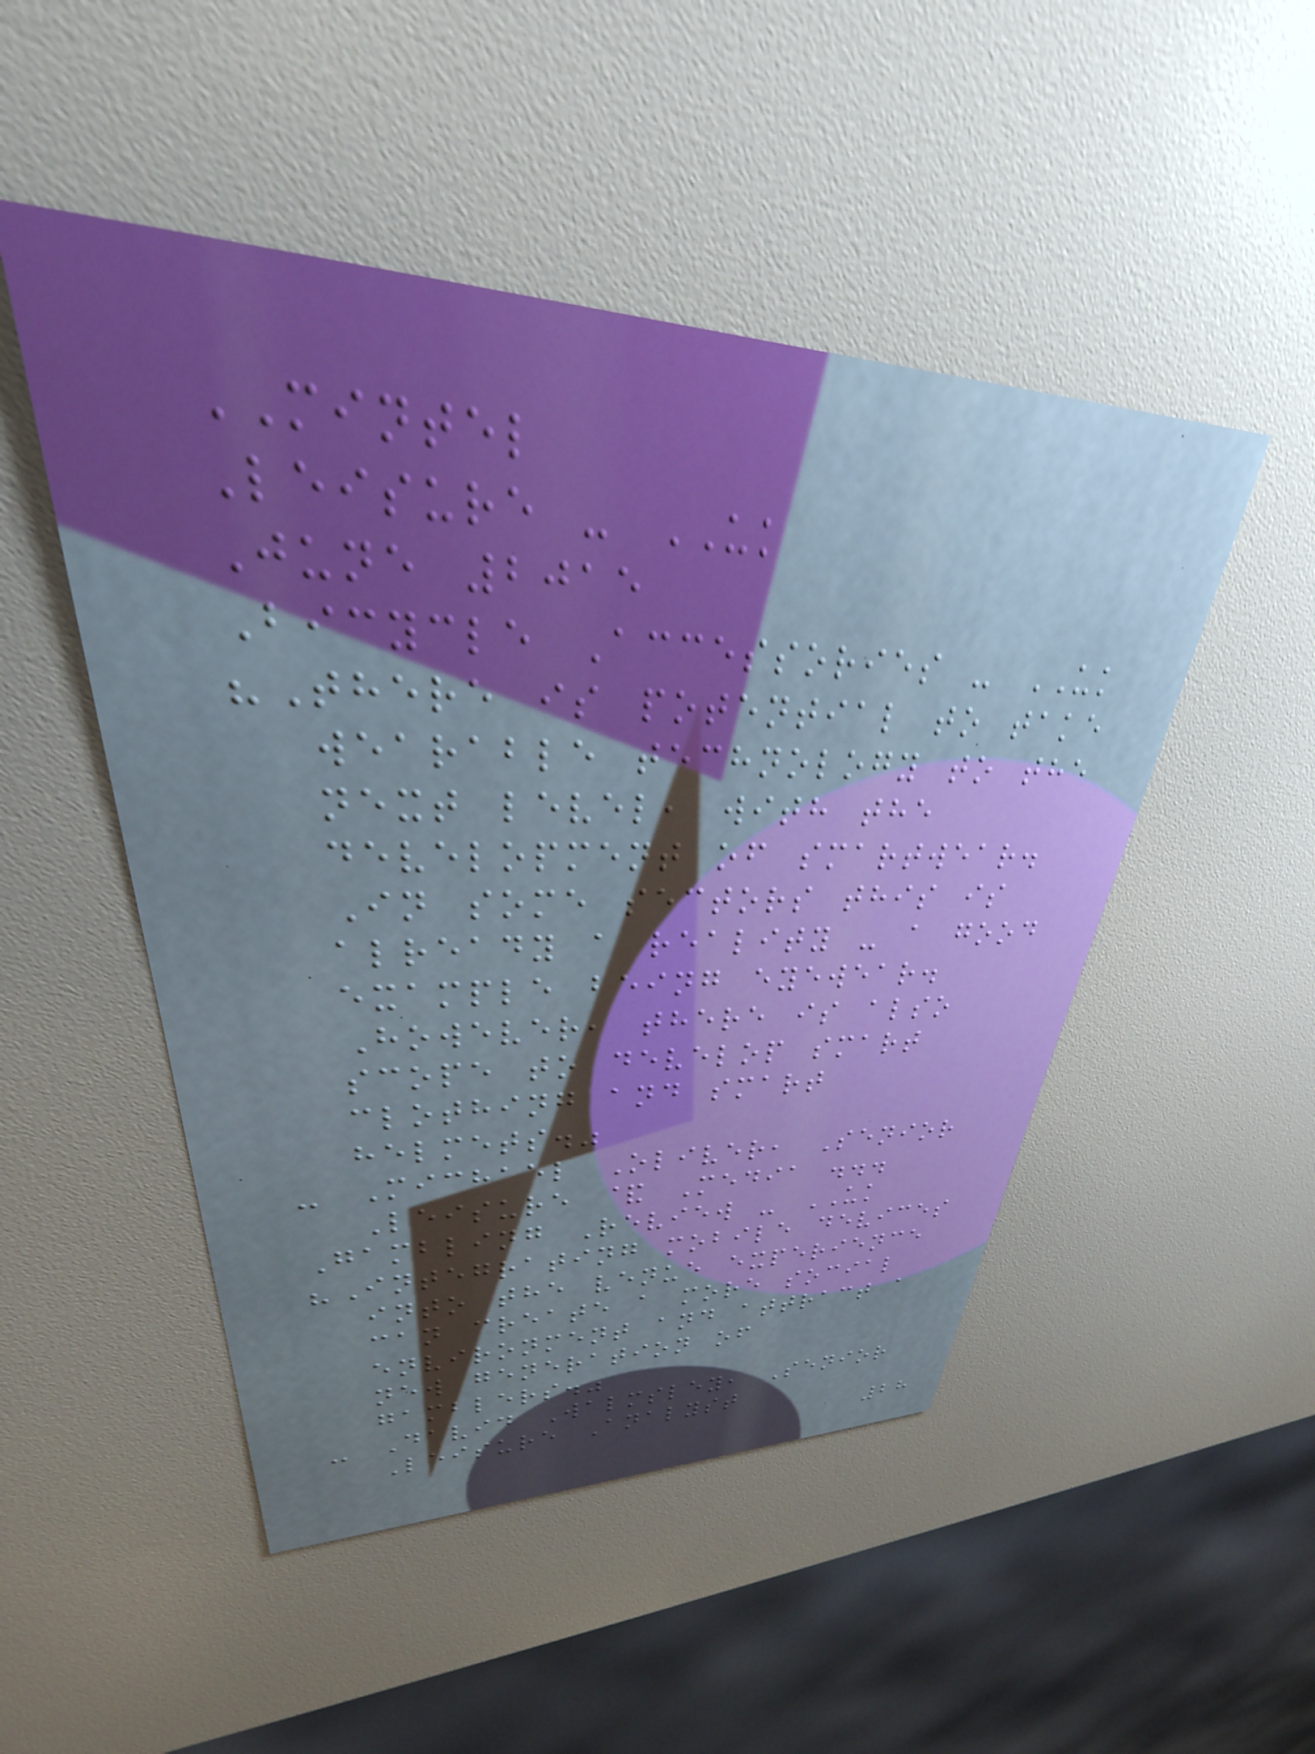MINTEL
Leisure - UK
June 2015
Bicycle Accessories - UK
"There is potential to take
wearable technology to the
next level, with the
development of smartwear.
In some sectors this is
already a reality - a good
example being eyewear.
However, there is also
scope to develop smart
clothing and smart
helmets."
- Michael Oliver, Senior
Leisure & Media ...
Gambling Review - UK
"Integrating mobile devices
into the venue experience
can create a more social
environment and attract a
new generation of
gamblers."
- David Walmsley, Senior
Leisure Analyst
28
